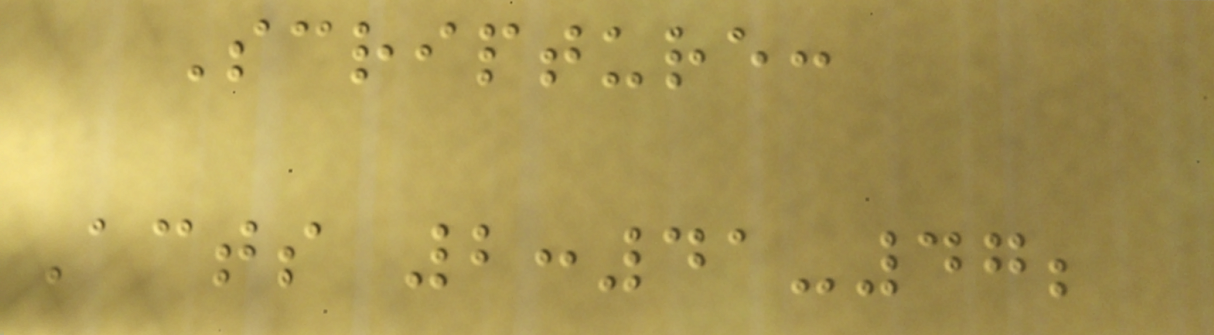Scripture:
Acts 2:41-47;
